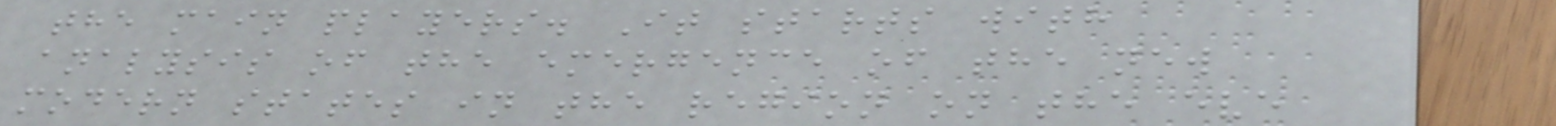the main players. It starts with
analysis of the emergence of the new
modern states in the region on the eve
